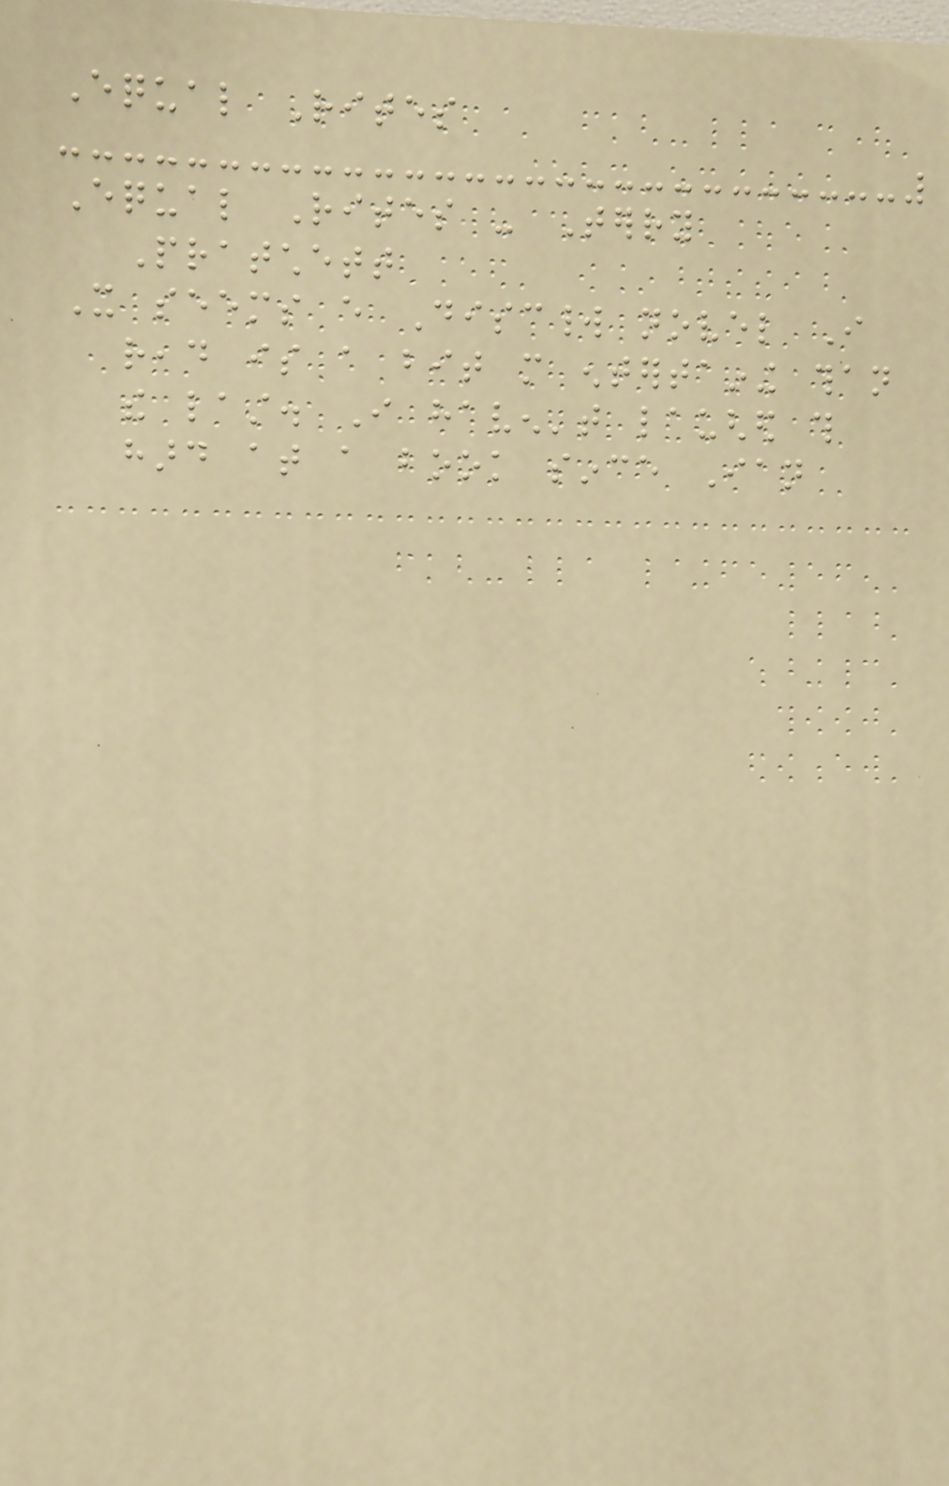Equal Rites
Equal Rites - Terry
Pratchett
It seems every Discworld novel I
read is a bit more entertaining than
the last. I haven't laughed this
hard at a book since Ian
